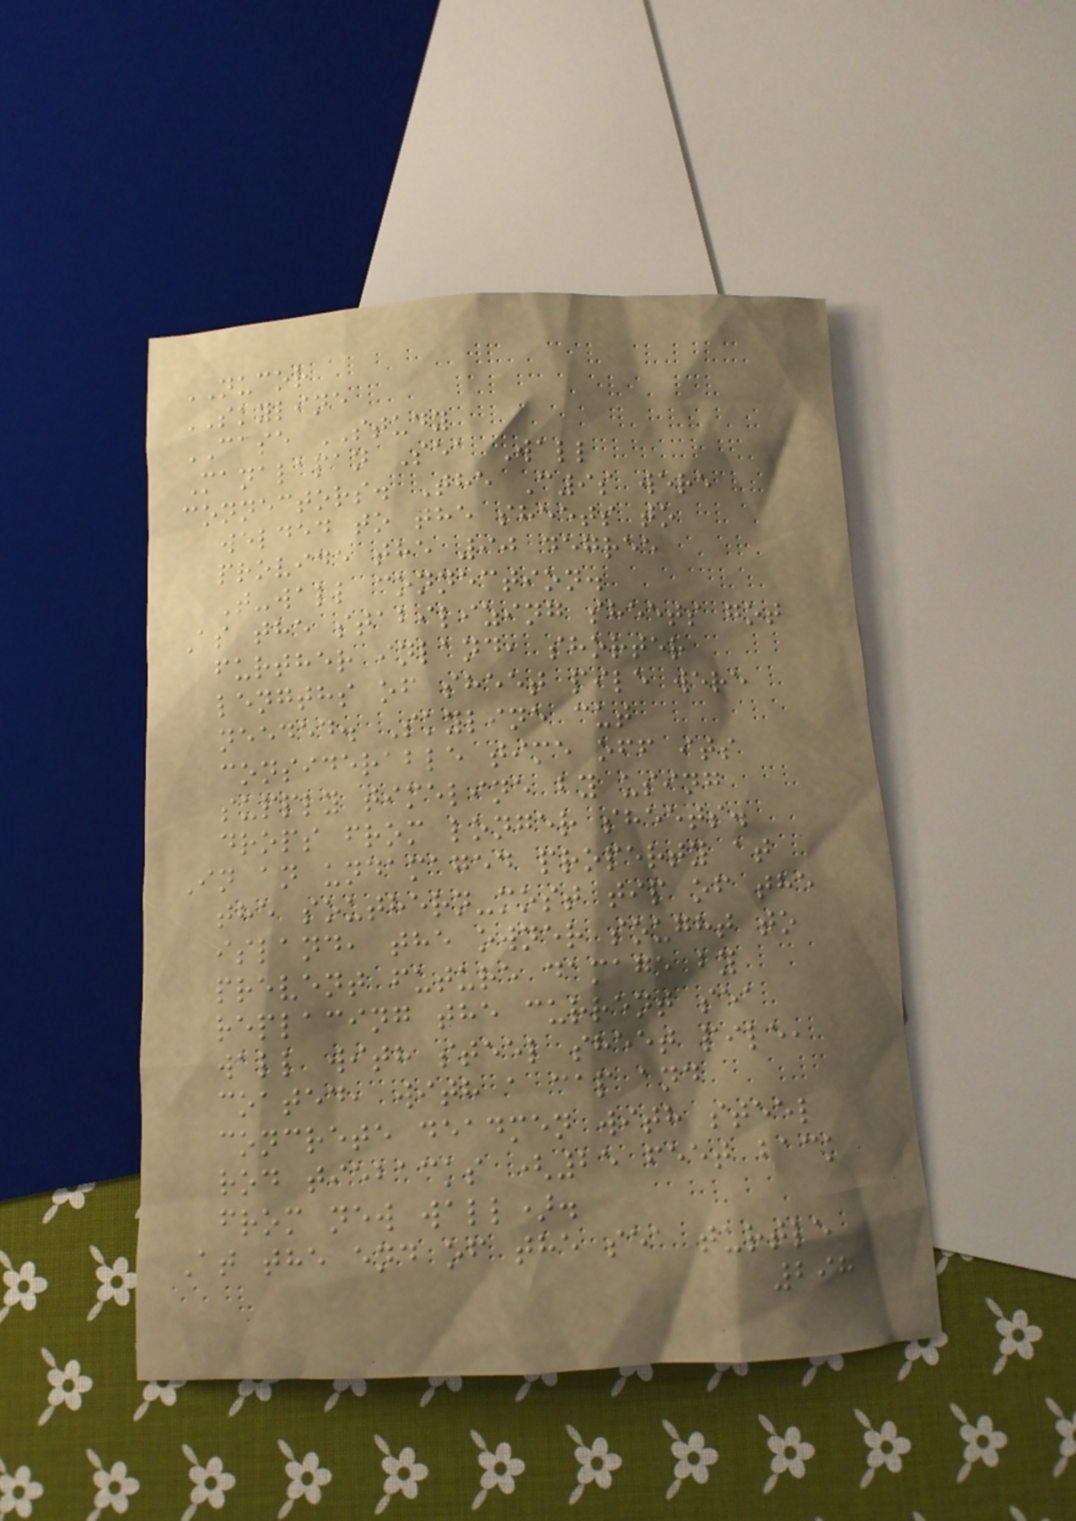NUCOR
SKYLINE
CASE STUDY
Manalapan Sea Wall
connectors. The C9s were
welded to the sheets to
provide the 90 degree
T-wall connection.
As the stabilizing sheets got
further inland, shorter
lengths of sheet pile were
needed. Skyline cut
considerable time off its
supply timeline by using
drops from longer sheets.
In an undamaged property at
the southern-most tip of the
island, the owner sought to
prevent future damage by
replacing the current sea
wall with steel sheet pile,
coated, with a cap and
concrete deadmen with steel
rod tiebacks (25 feet back
from new wall).
At the end of the sea turtle
298
